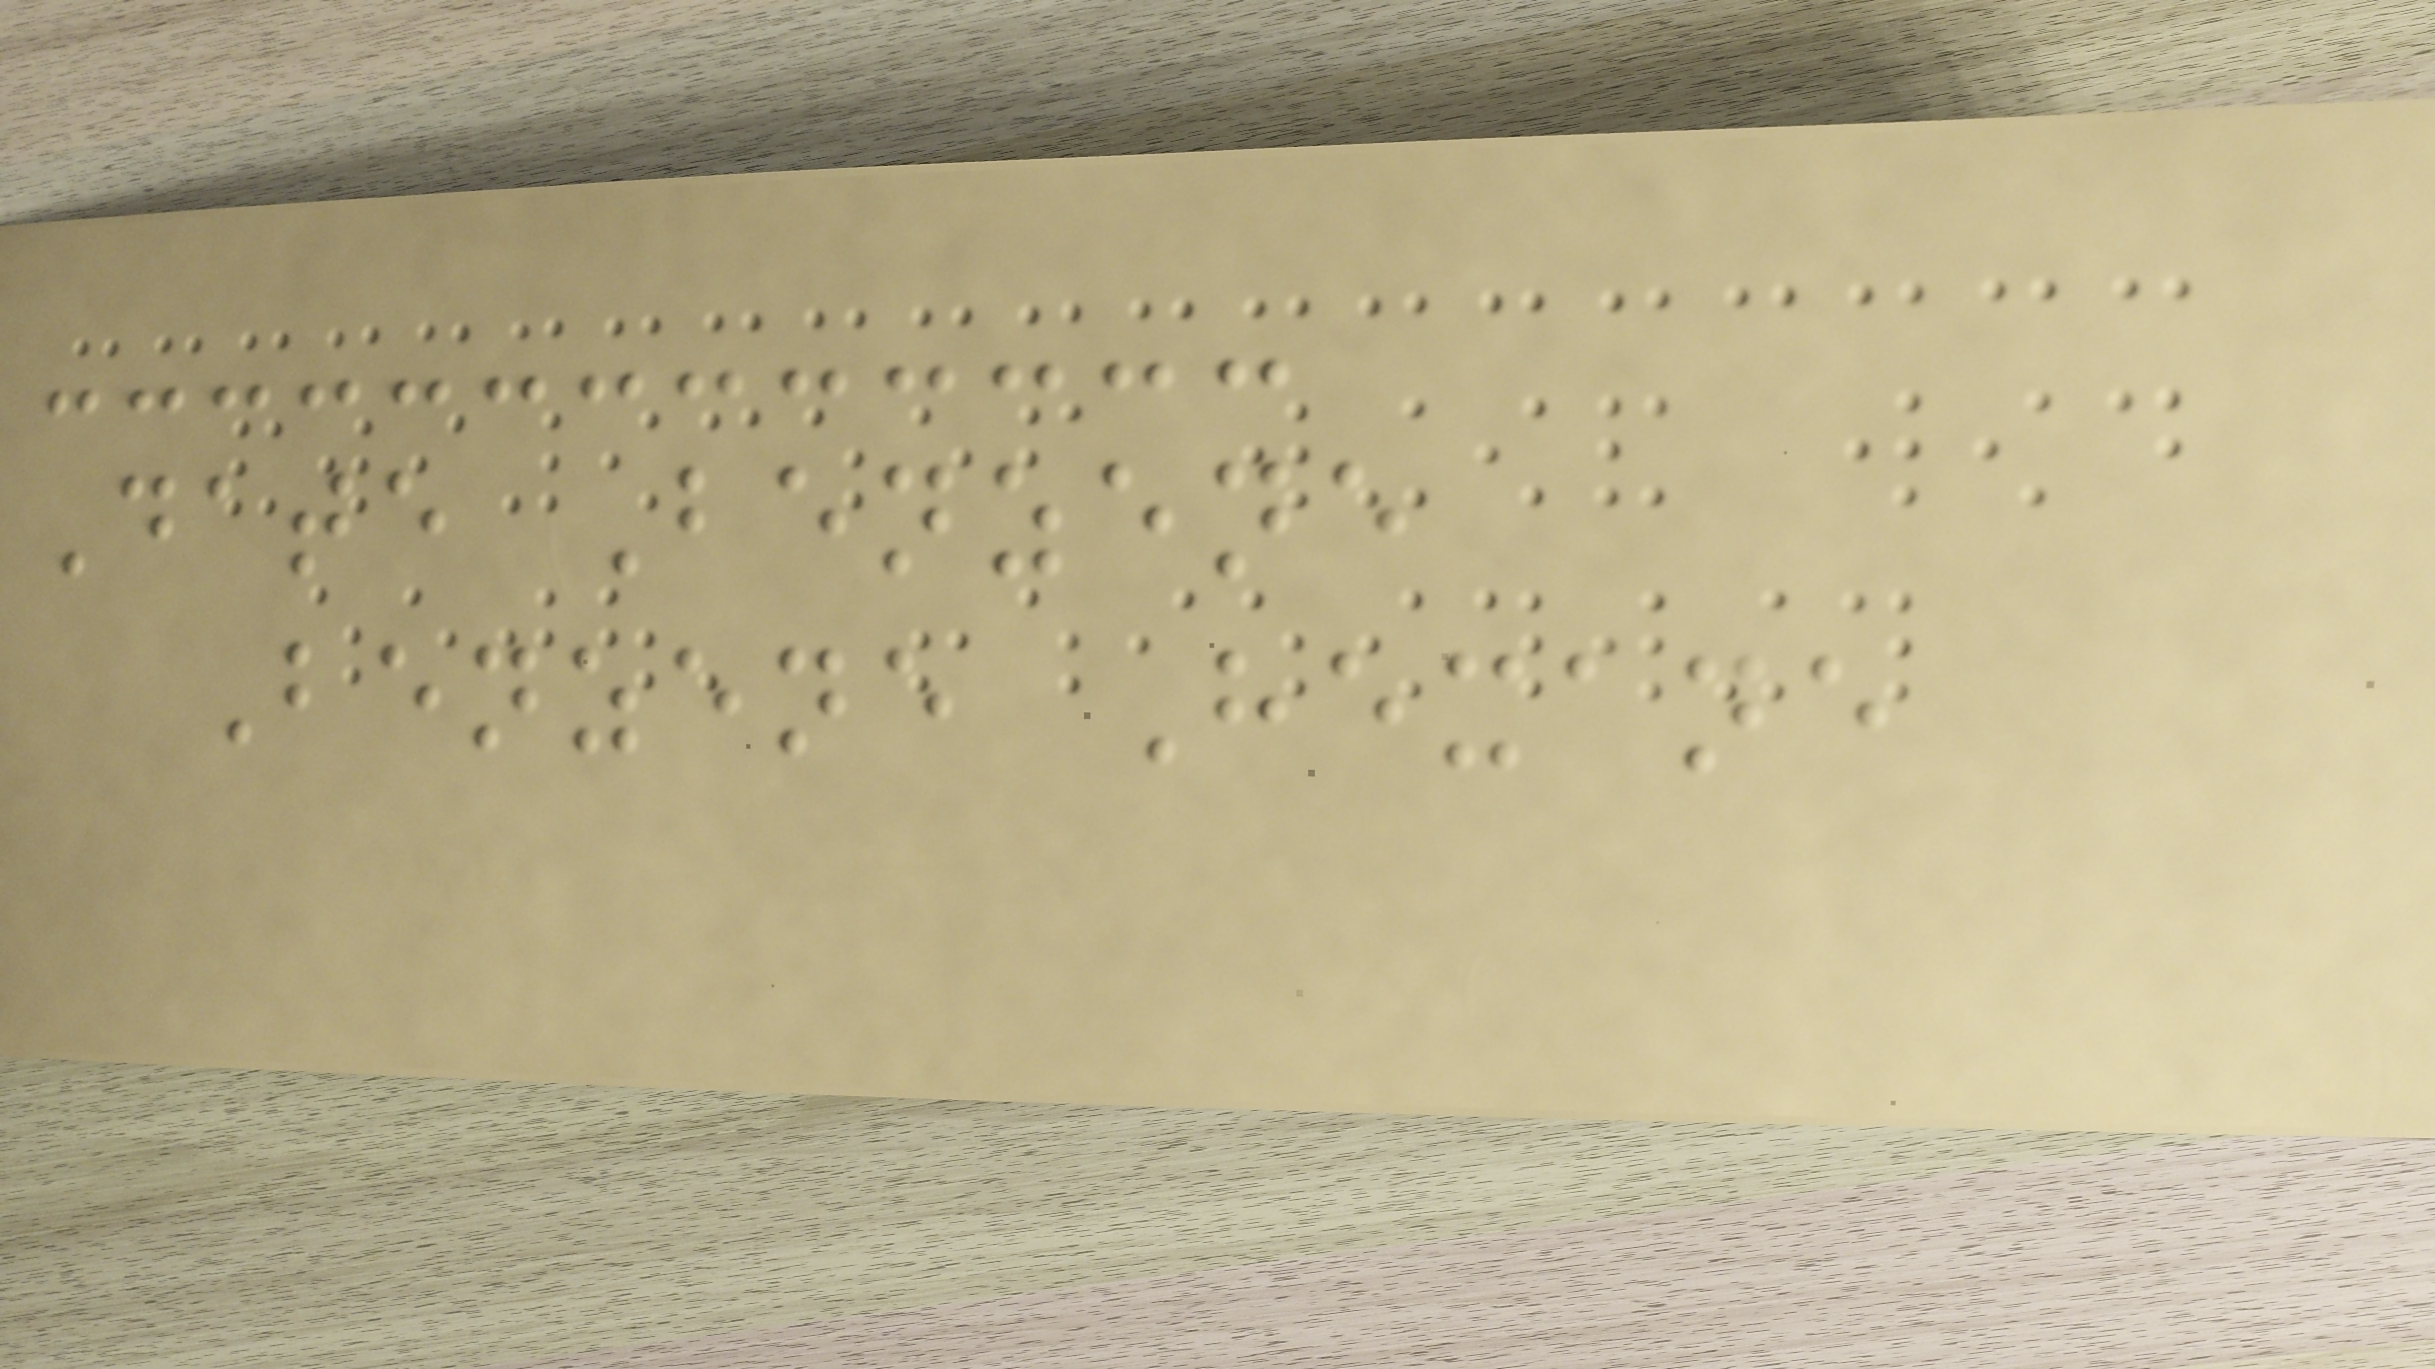Date Benzene
Benzene Hexane
